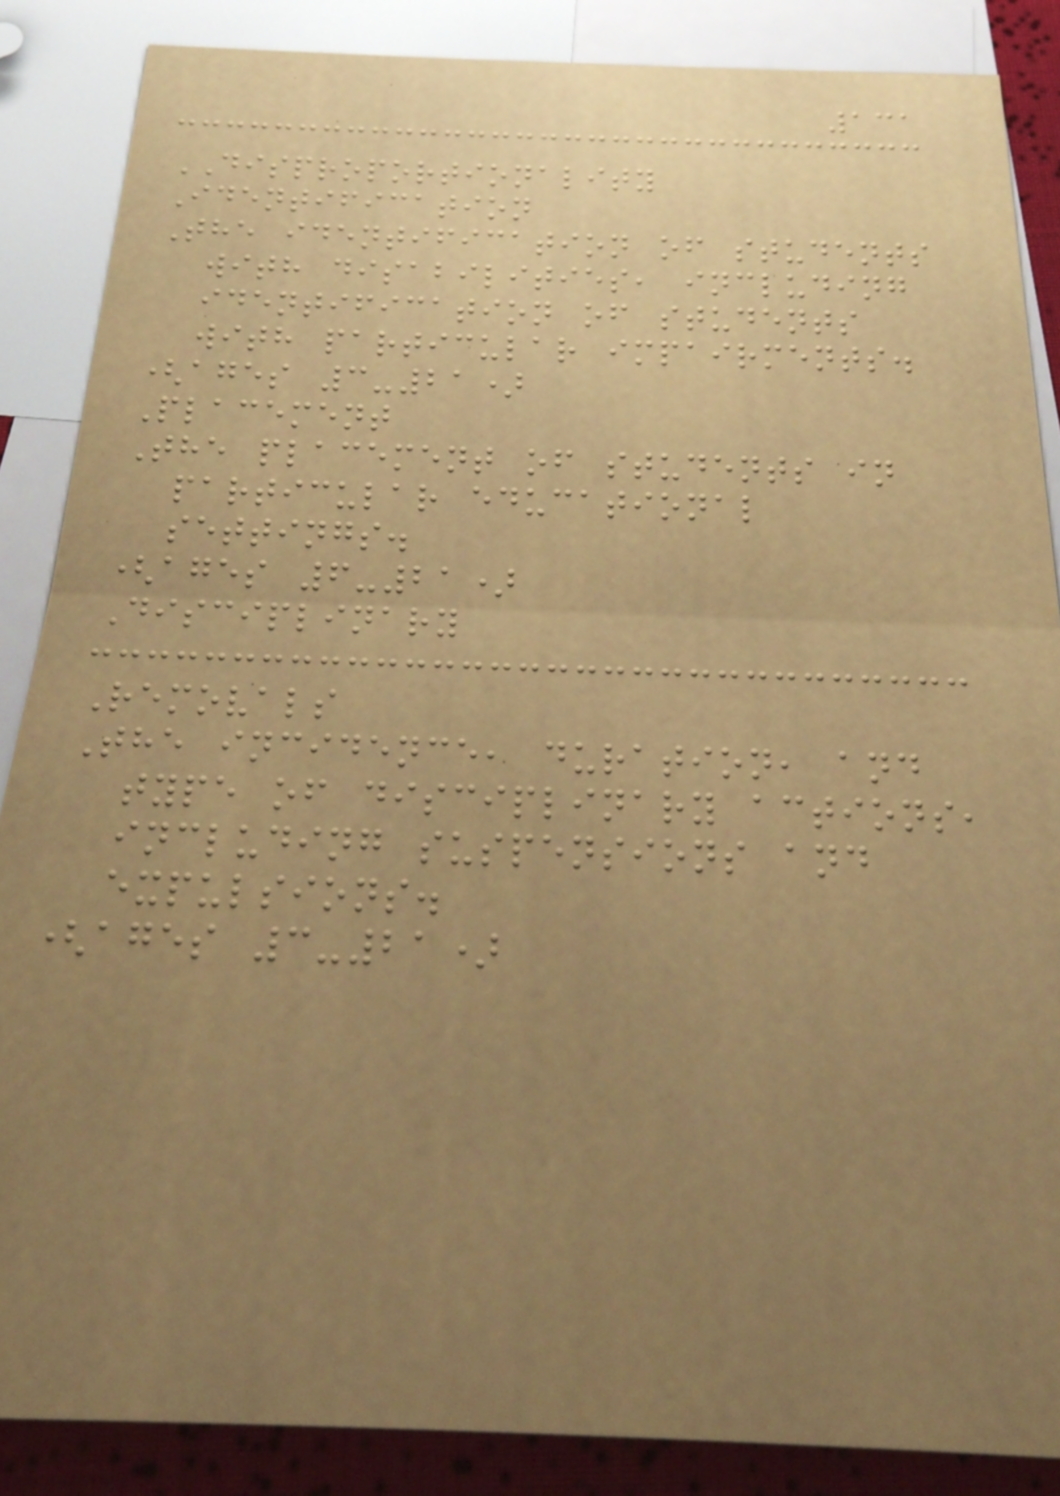131
DISPROPORTIONALITY
Identification
The identification of students
with disabilities, including
identification of students
with particular impairments.
(ages 3-21)
Placement
The placement of students in
particular educational
settings.
(ages 6-21)
Disciplinary
Removals
The incidence, duration, and
type of disciplinary actions,
including suspensions and
expulsions.
(ages 3-21)
